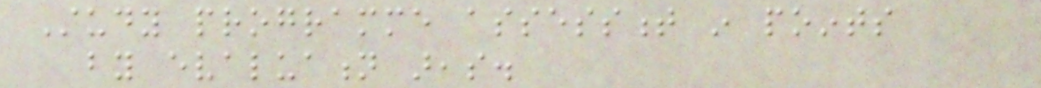Study programme assessment in points
by evaluation areas.
